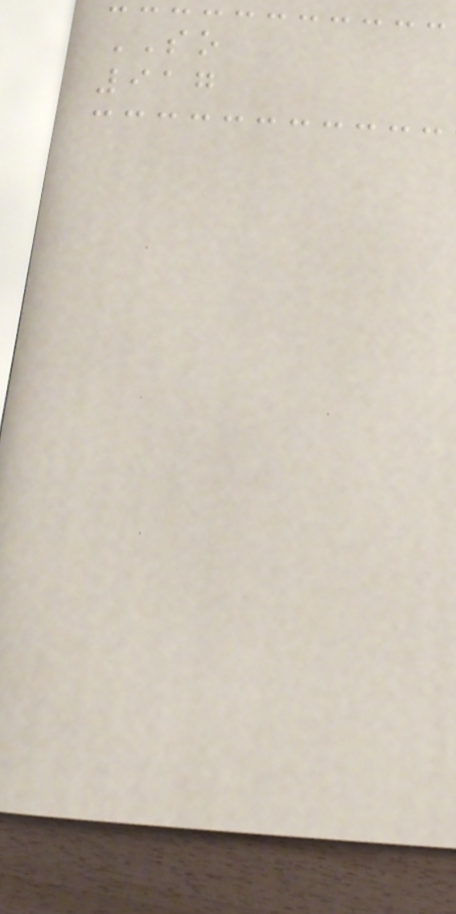SO
917
